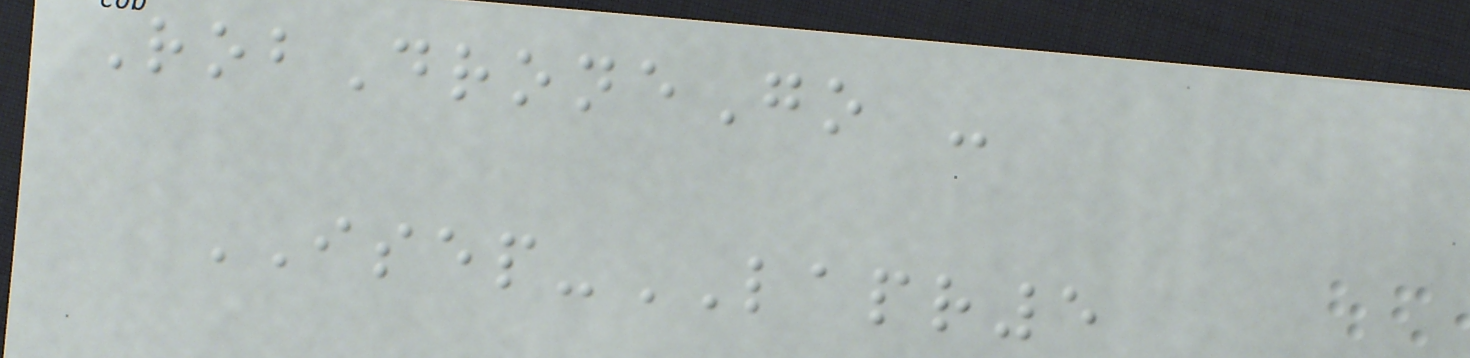RobDroneGo -
ISEP-LAPR5
